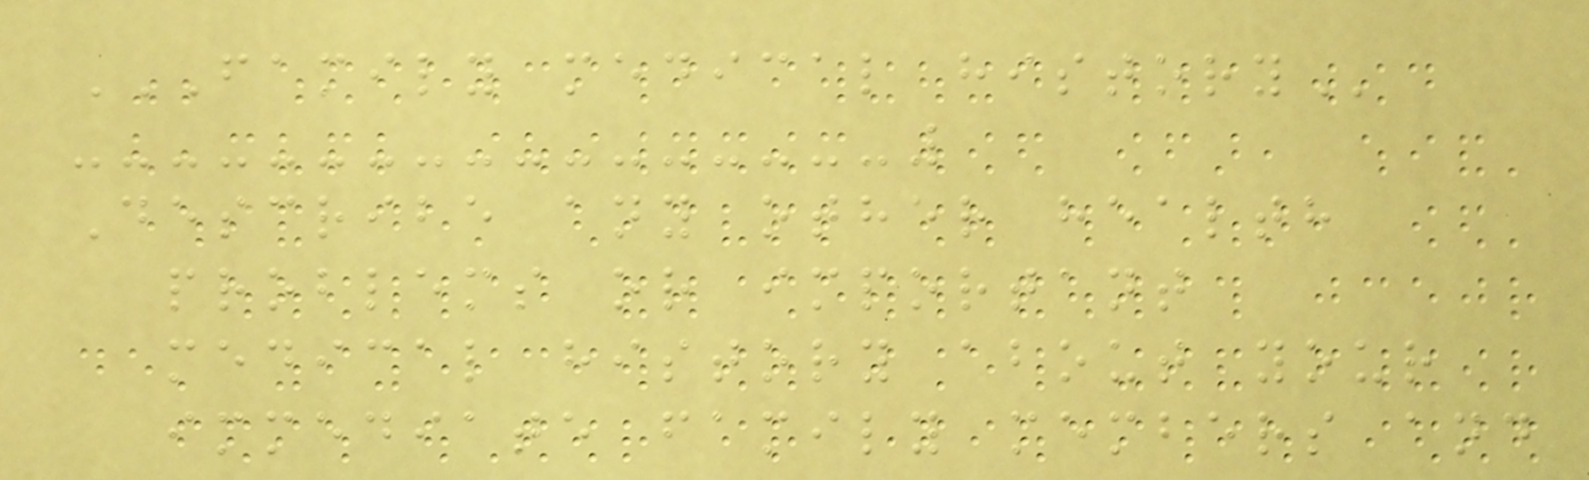FAMILY MEDICAL HISTORY
Describe any other health
problems or important
medical history about your
immediate family members and
